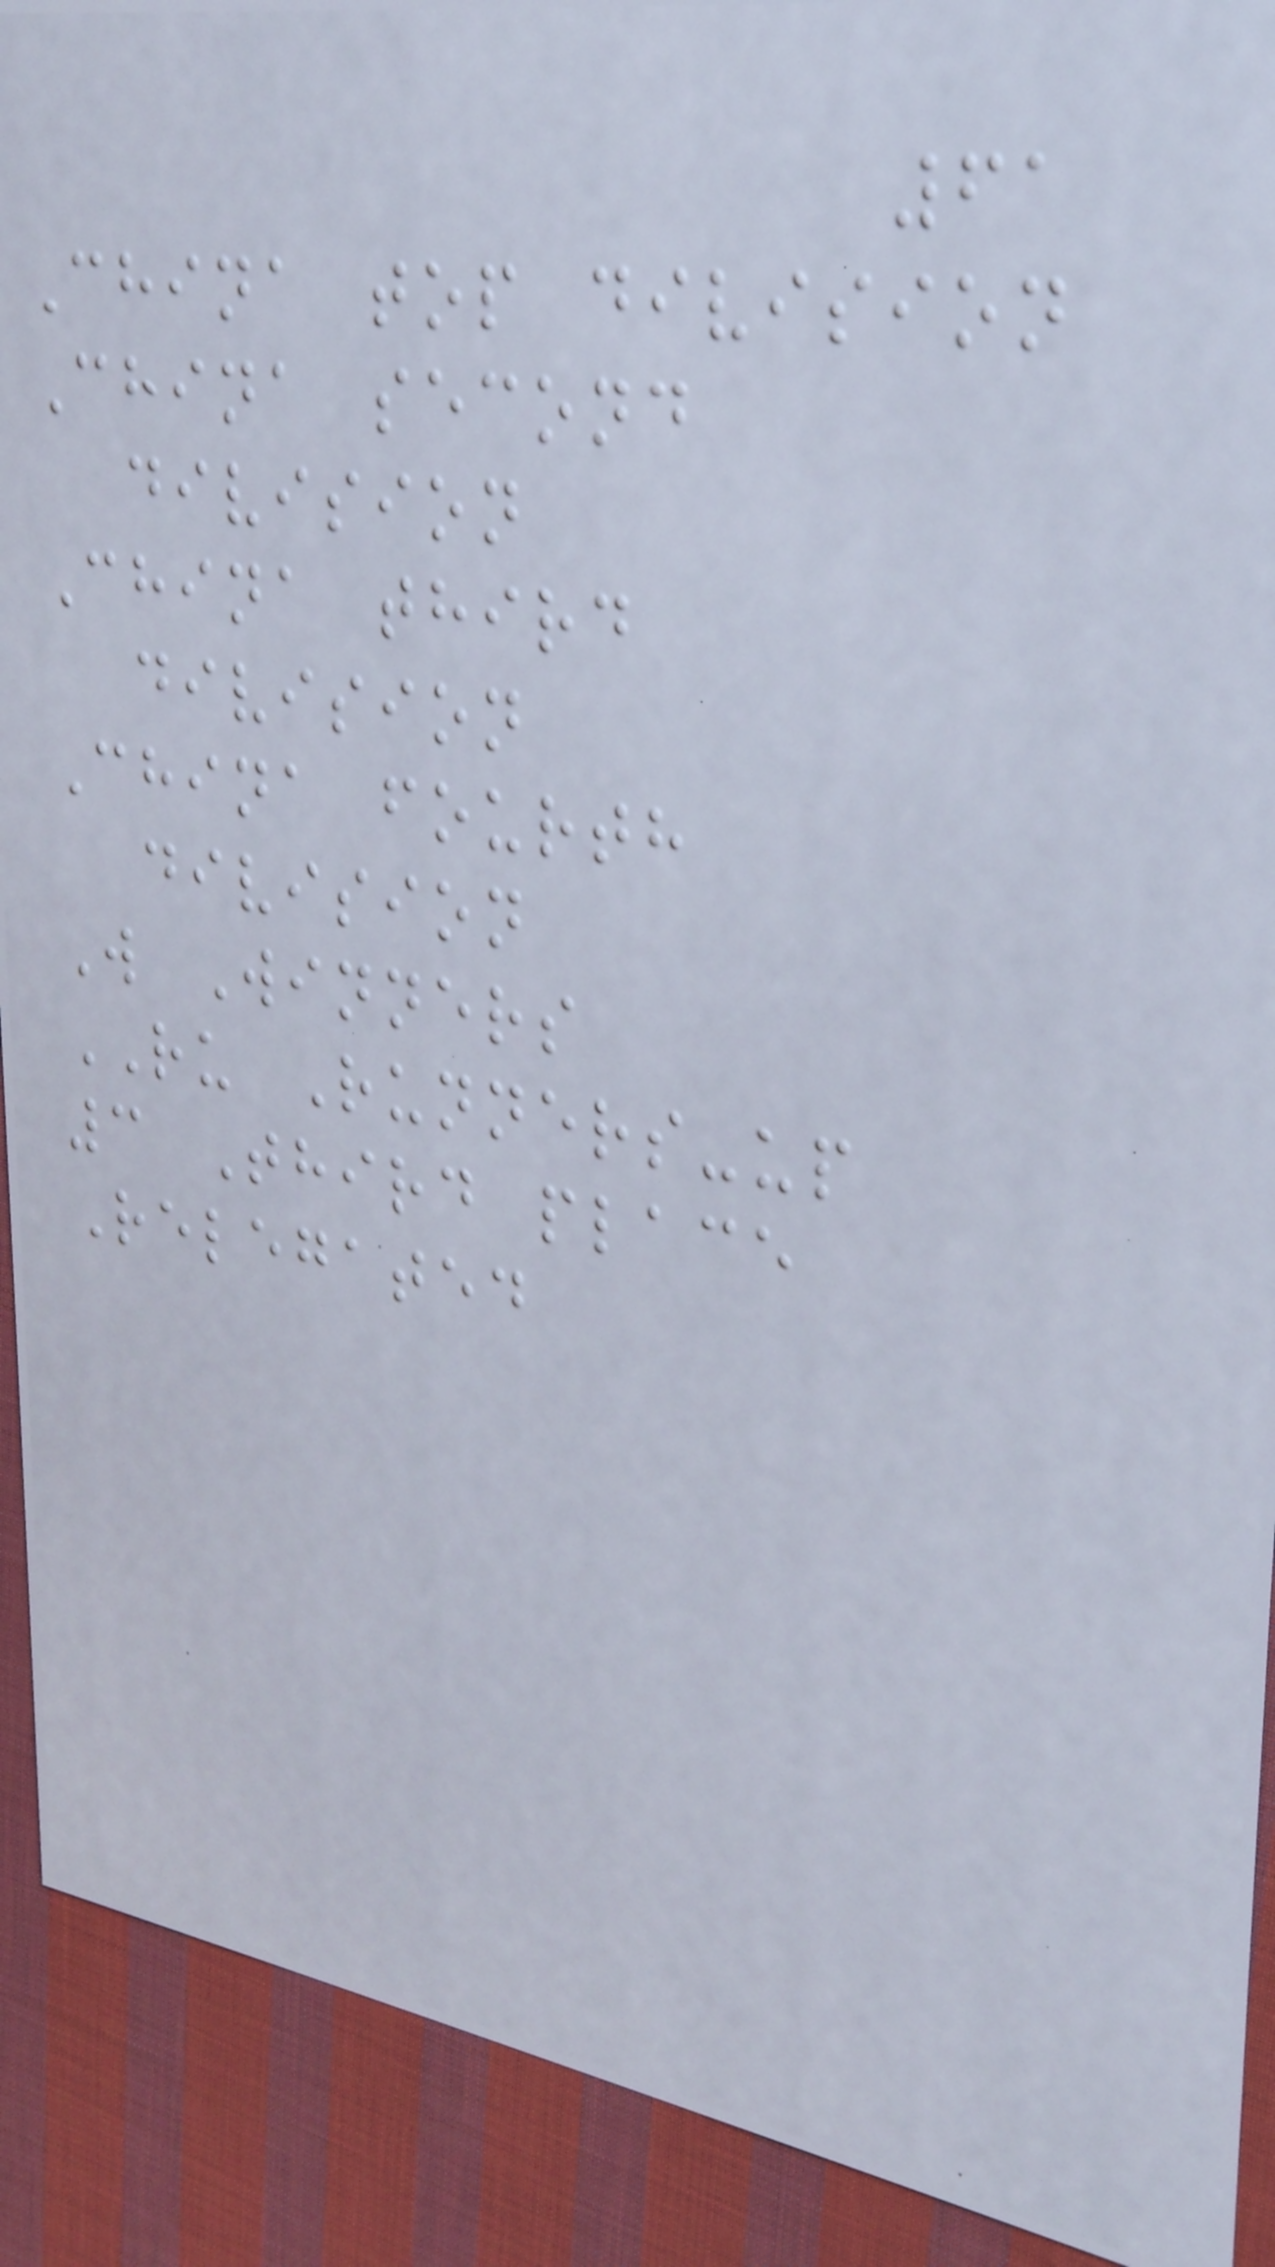61
China top division
China second
division
China third
division
China fourth
division
W Winners
RU Runners-up
3 Third place
Relegated
